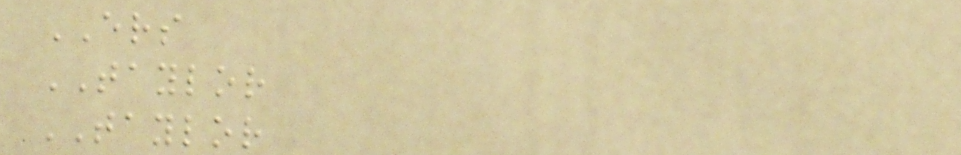ERS
TAYLOR
TAYLOR
